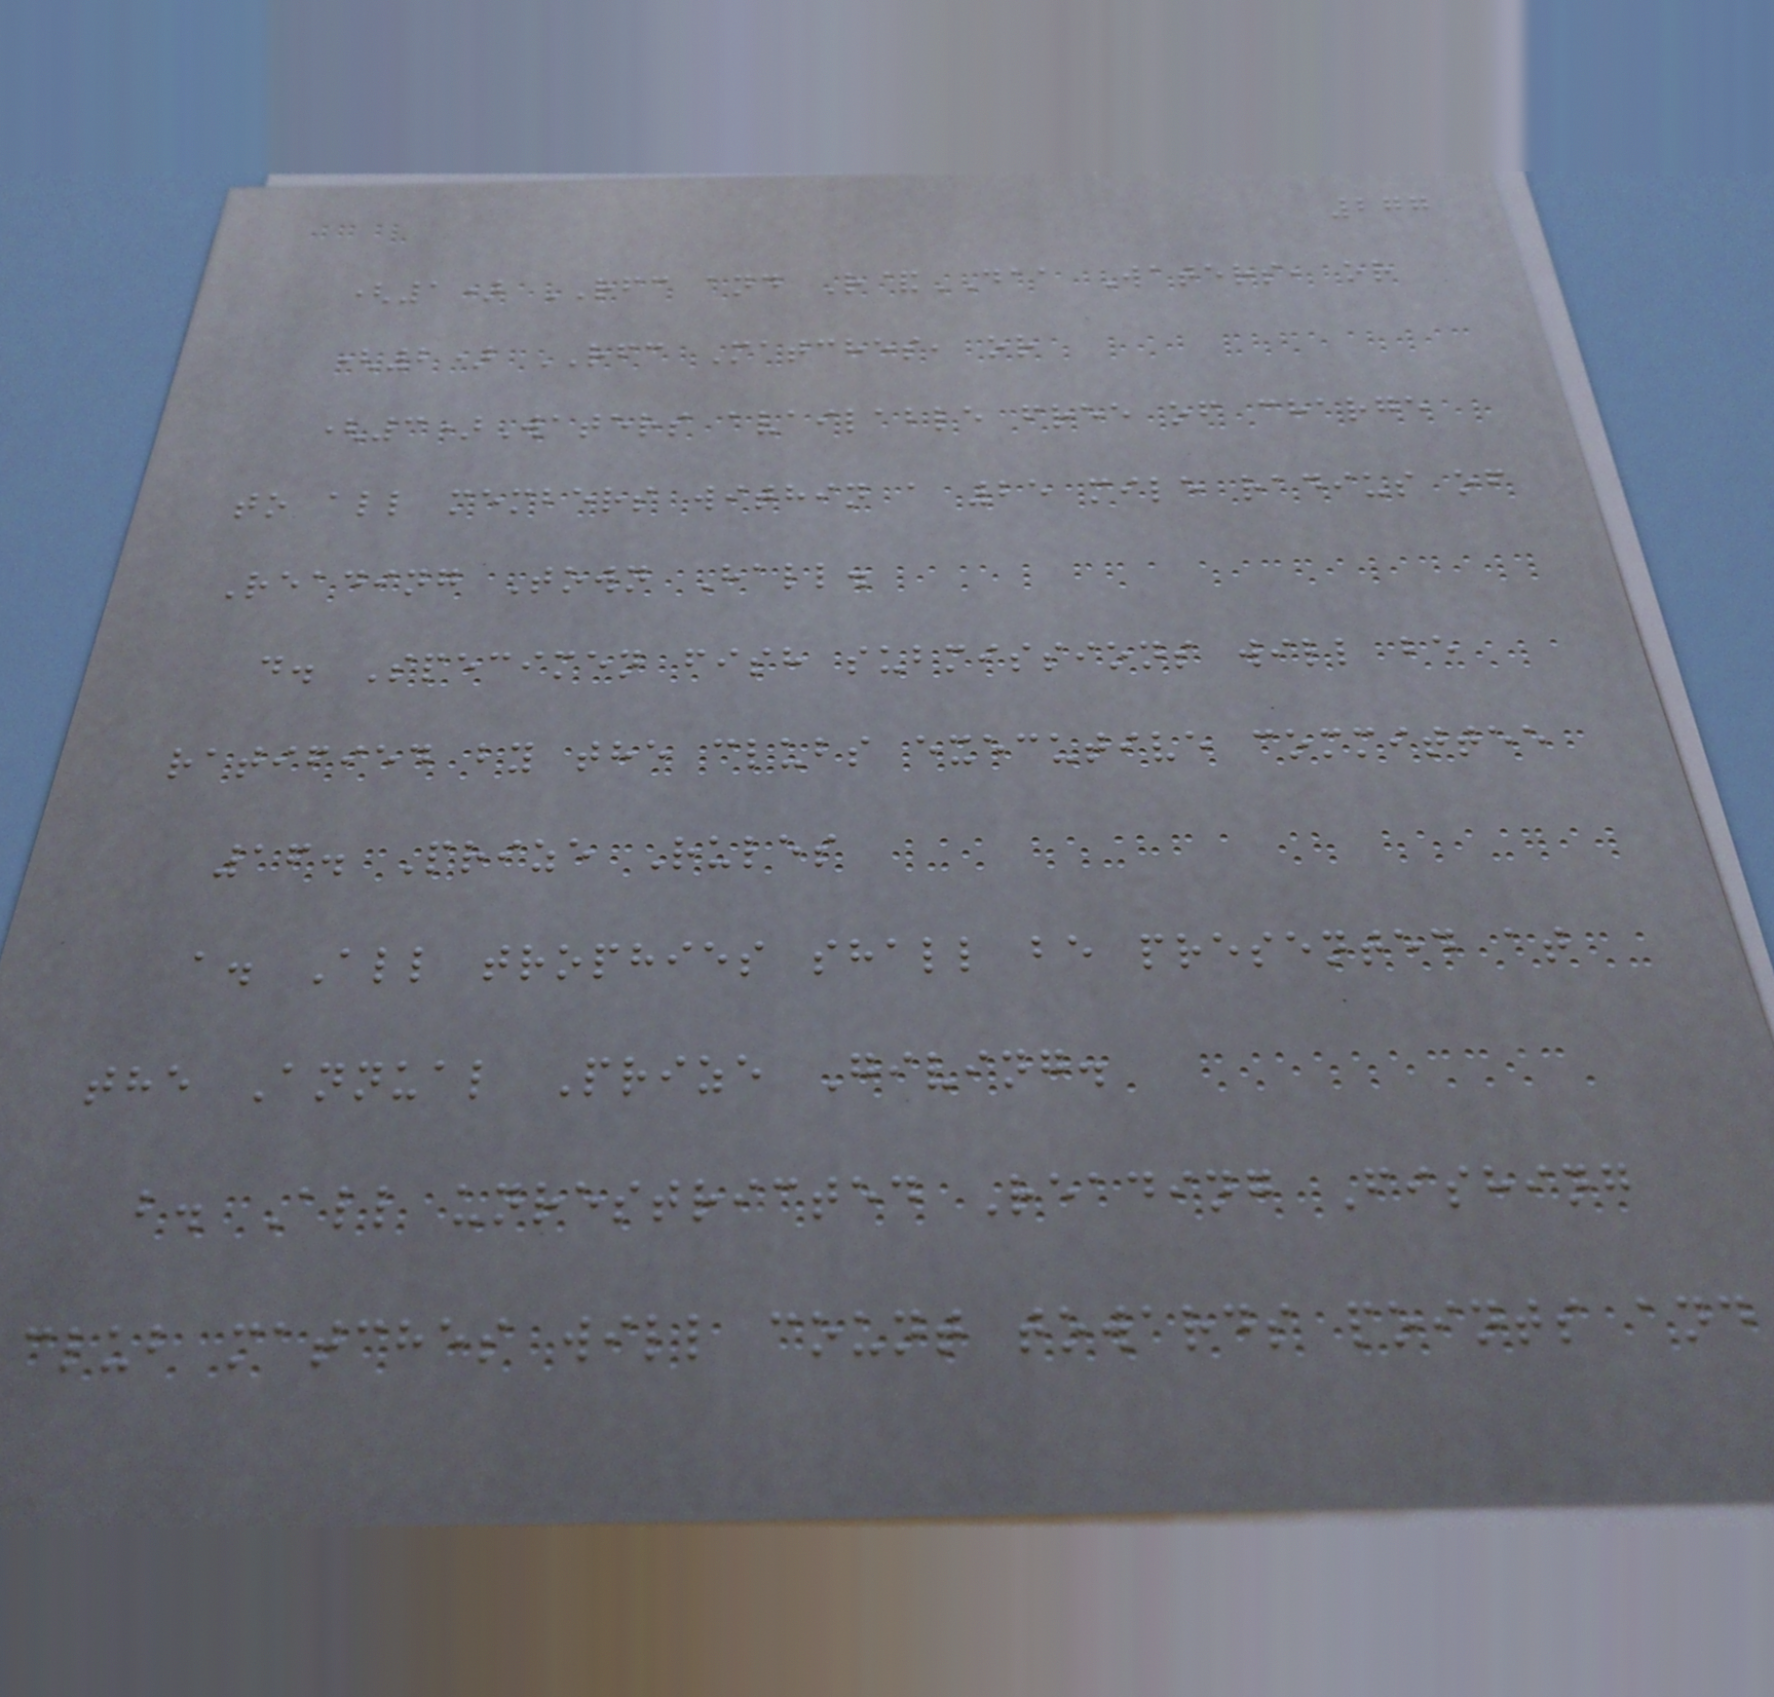277
(1) RFC and R&DAA Waters, or
(2) RFC Matches, or
(3)Waters available free of charge
to all members within a 25 mile radius of
Reading Town Hall.
d. Specimen fish submissions will be
ratified by the clubs executive committee
16. Prize Rules
a. All trophies shall be presented at
the Annual Prize Giving.
b. All unrestricted Reading Fishing
club matches will count towards points and
